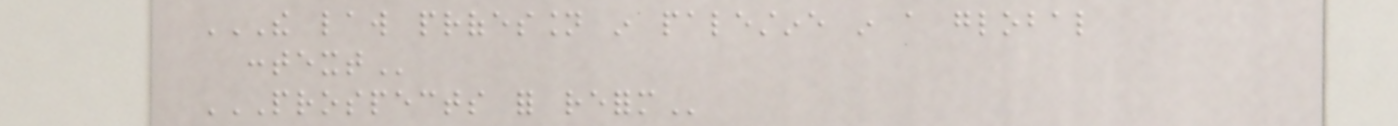THE LAW PROFESSION IN PALESTINE IN A GLOBAL
CONTEXT
PROSPECTS FOR REFORM
